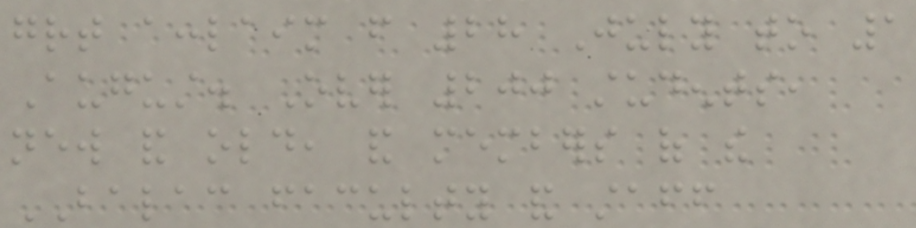great acclaim from 28 July to 1
August. Over 200 students,
new and old, and members of the
BALAC faculty and staff
